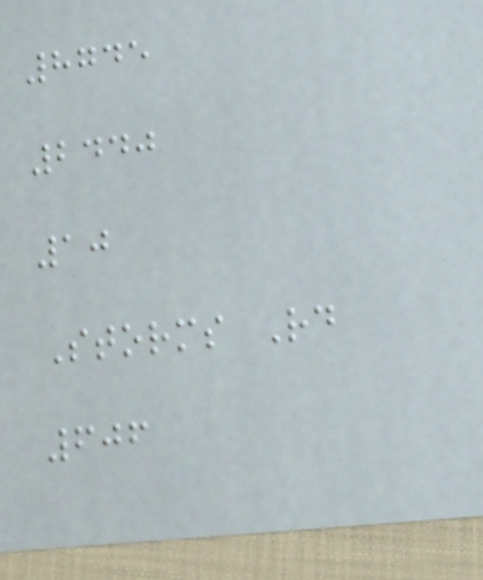8745
2440
10
Storms Rd
606
